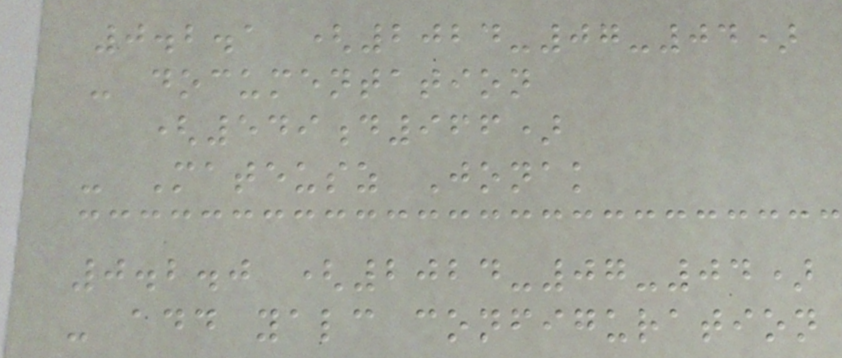0.2.1 (2024-07-04)
- documentation
(549d966)
- Mateusz Jonak
0.2.0 (2024-07-04)
- add yalc configuration
